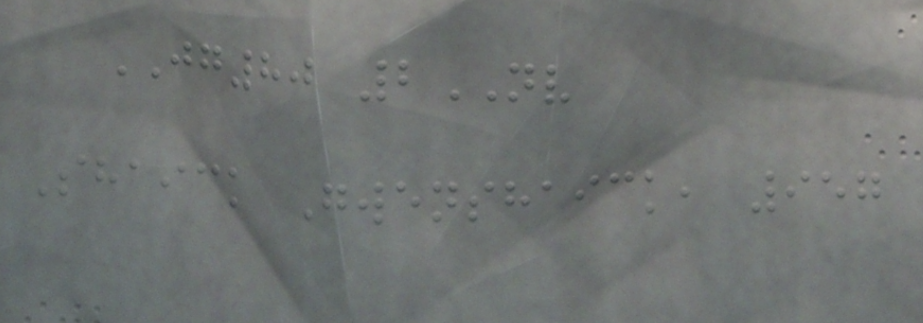JG80 2NV
Shaick Gwenshaick, 957
